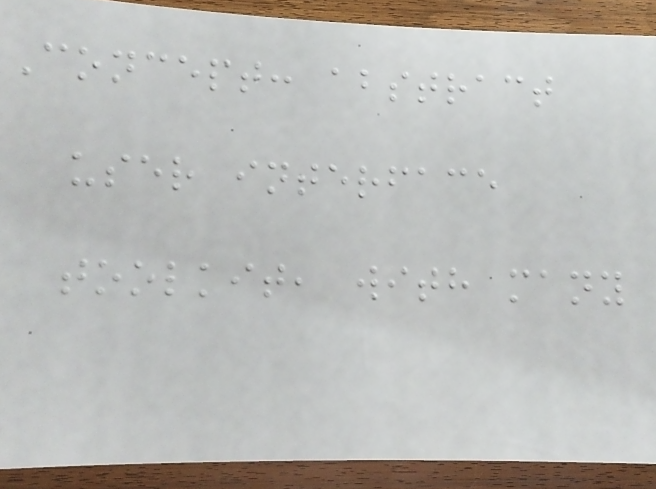Concept: abstract
user interface
toolkit, with many
